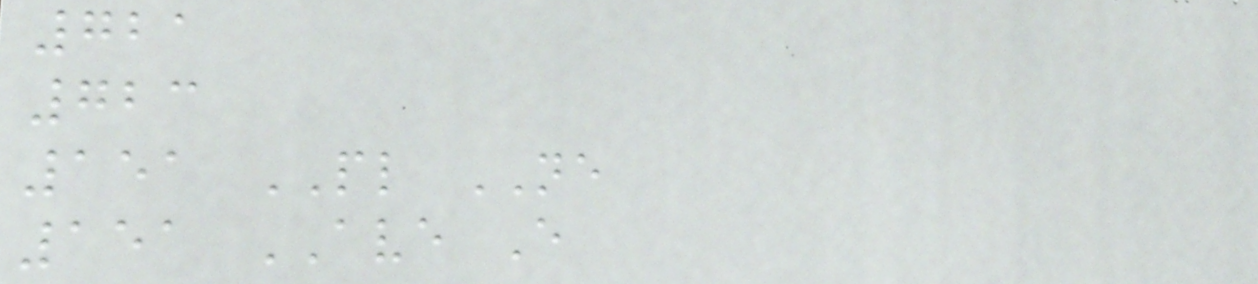721
723
151 PL NE
151 AVE E
